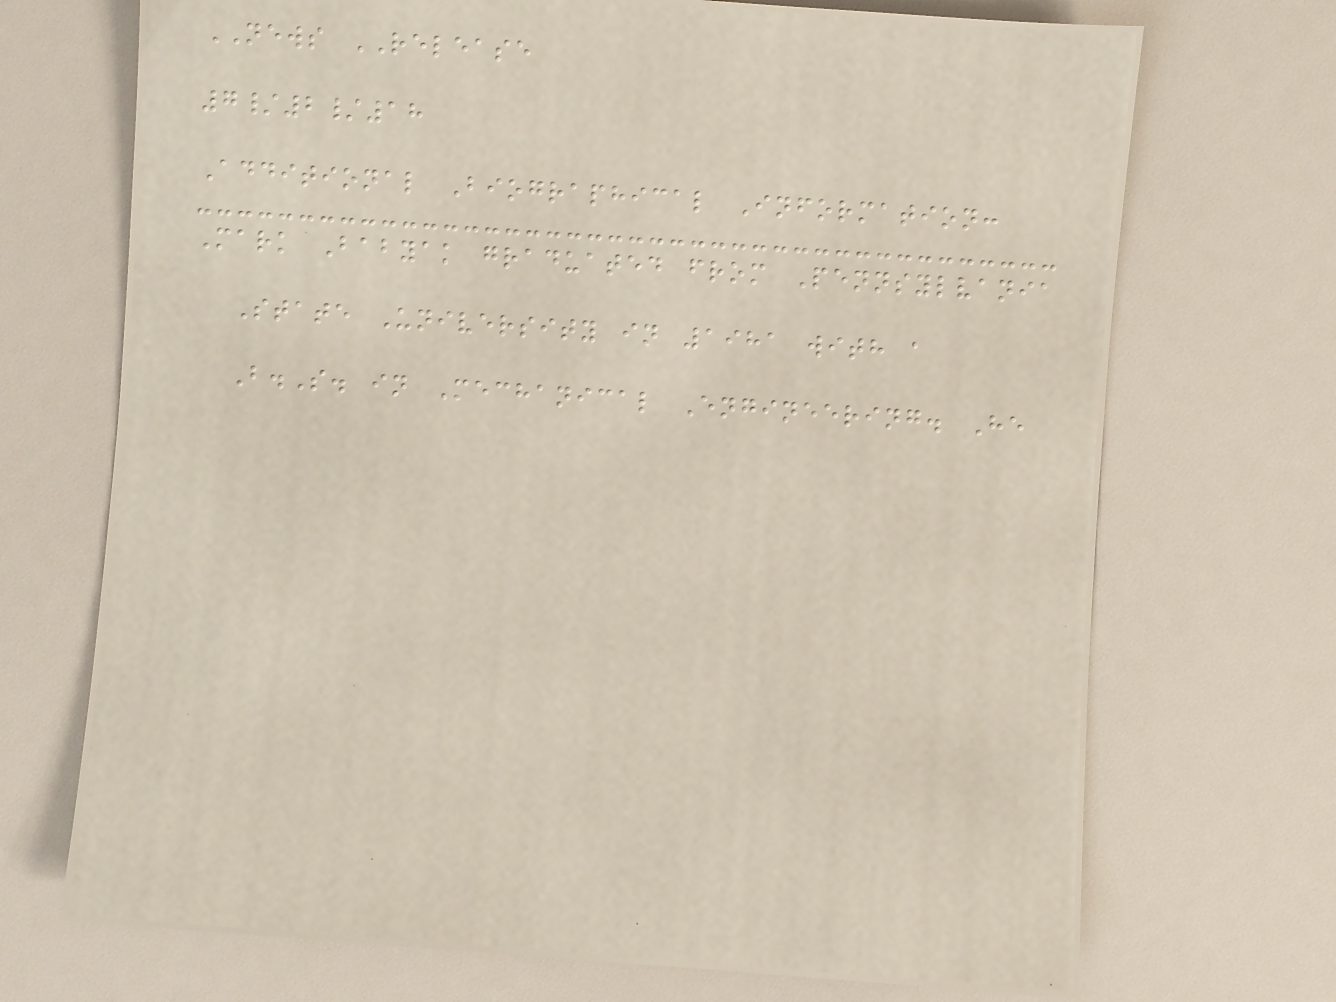NEWS RELEASE
7/2/18
Additional Biographical Information:
Mark Babyak graduated from Pennsylvania
State University in 1981 with a
B.S. in Mechanical Engineering. He
